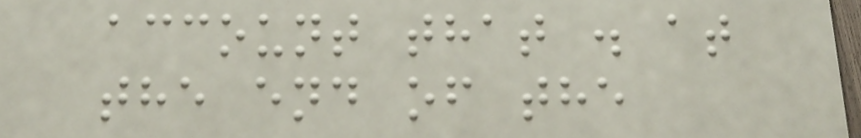account that . at
the end of the
